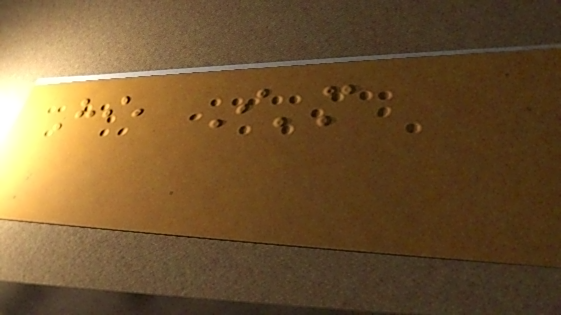Hi, I'm
